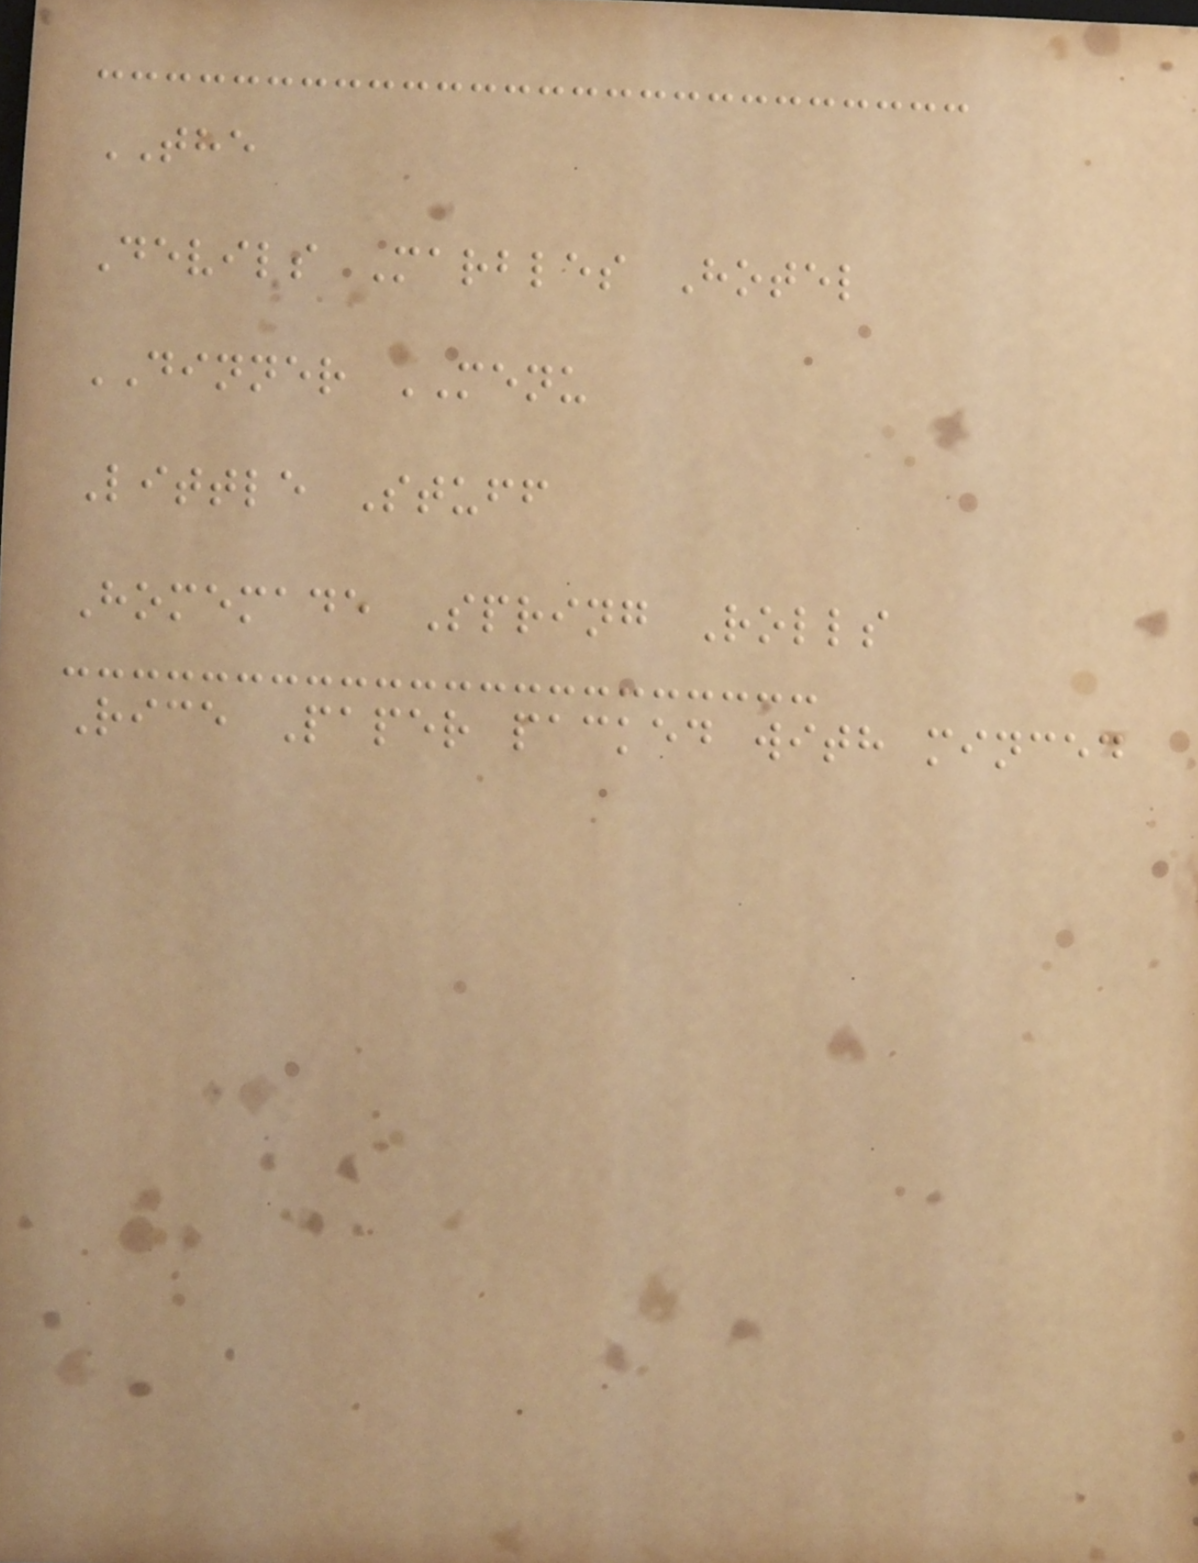THE
Devils Marbles Hotel
DINNER MENU
Little Stuff
Homemade Spring Rolls
Rice Paper packed with minced
